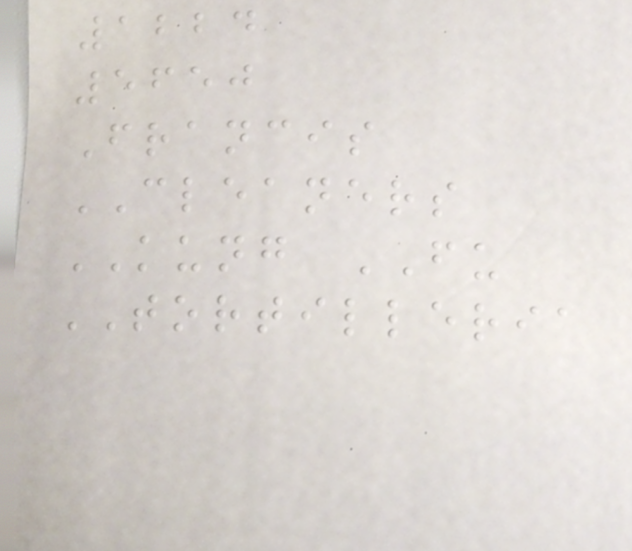1224
5650
Francis
CLEANERS
KUNG FU
TORTILLERIA
